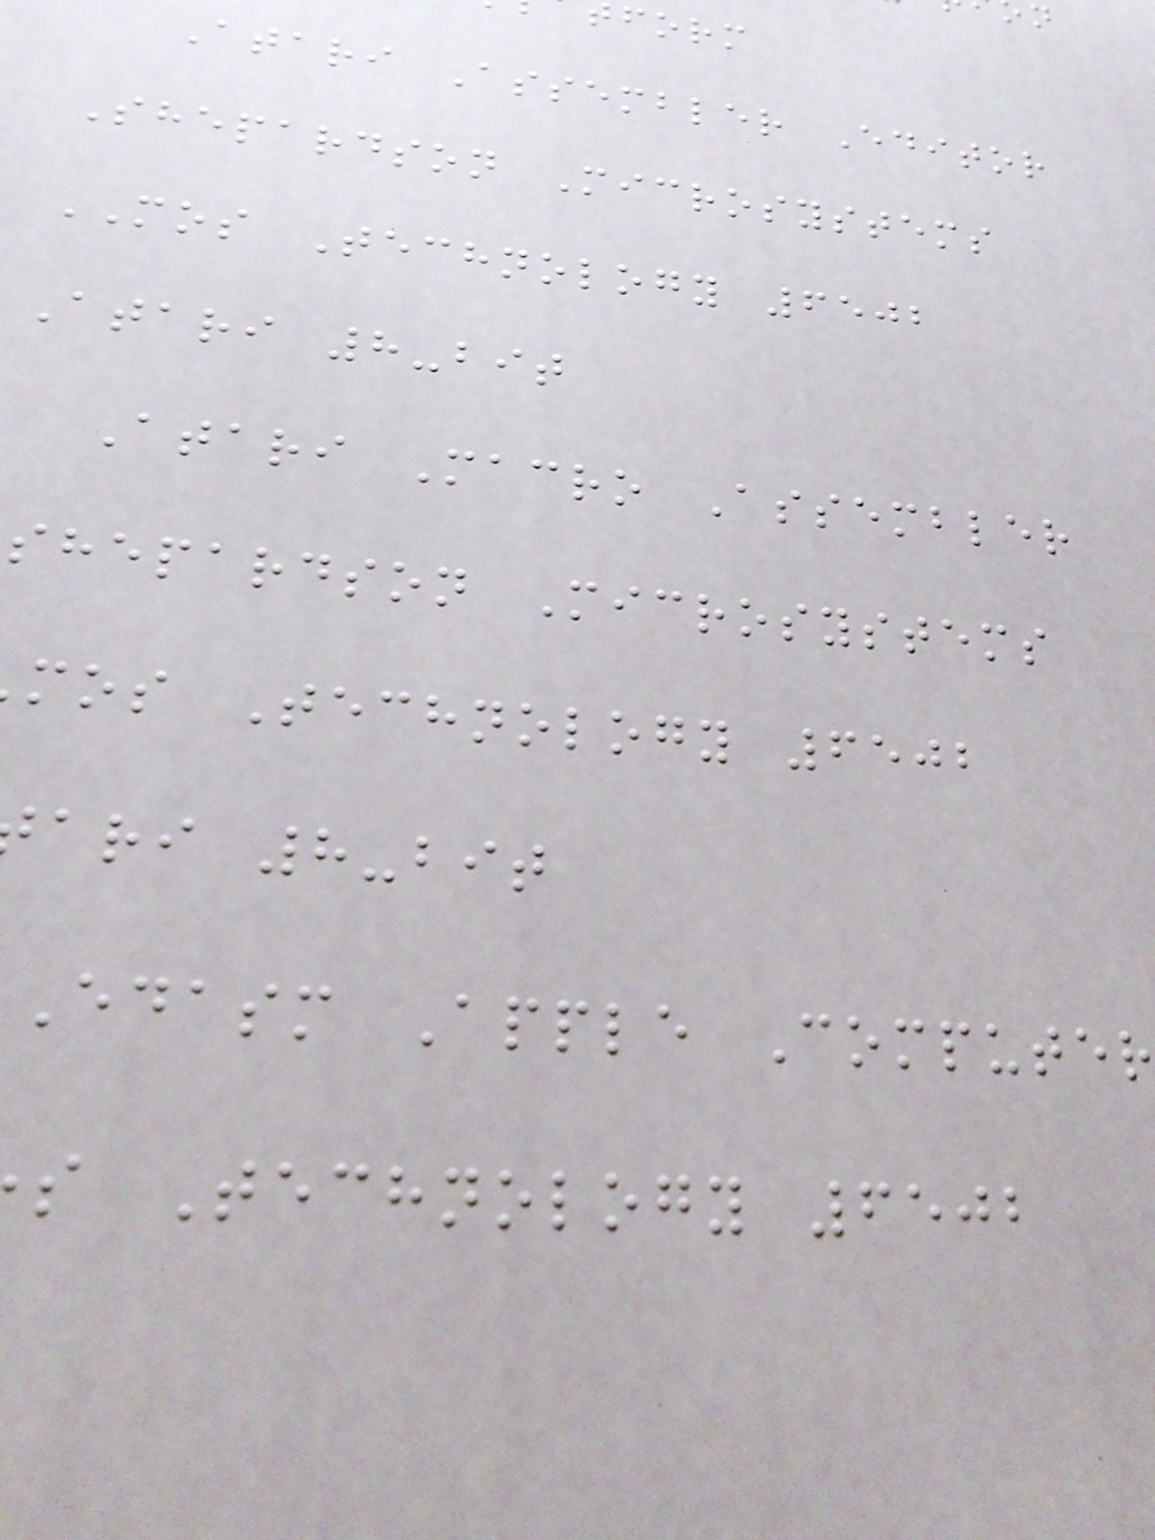Atari Assembler Editor
Shepardson Microsystems
MOS Technology 6502
Atari 8-bit
Atari Macro Assembler
shepardson Microsystems
mos Technology 6502
ari 8-bit
edasm Apple Computer
s Technology 6502
